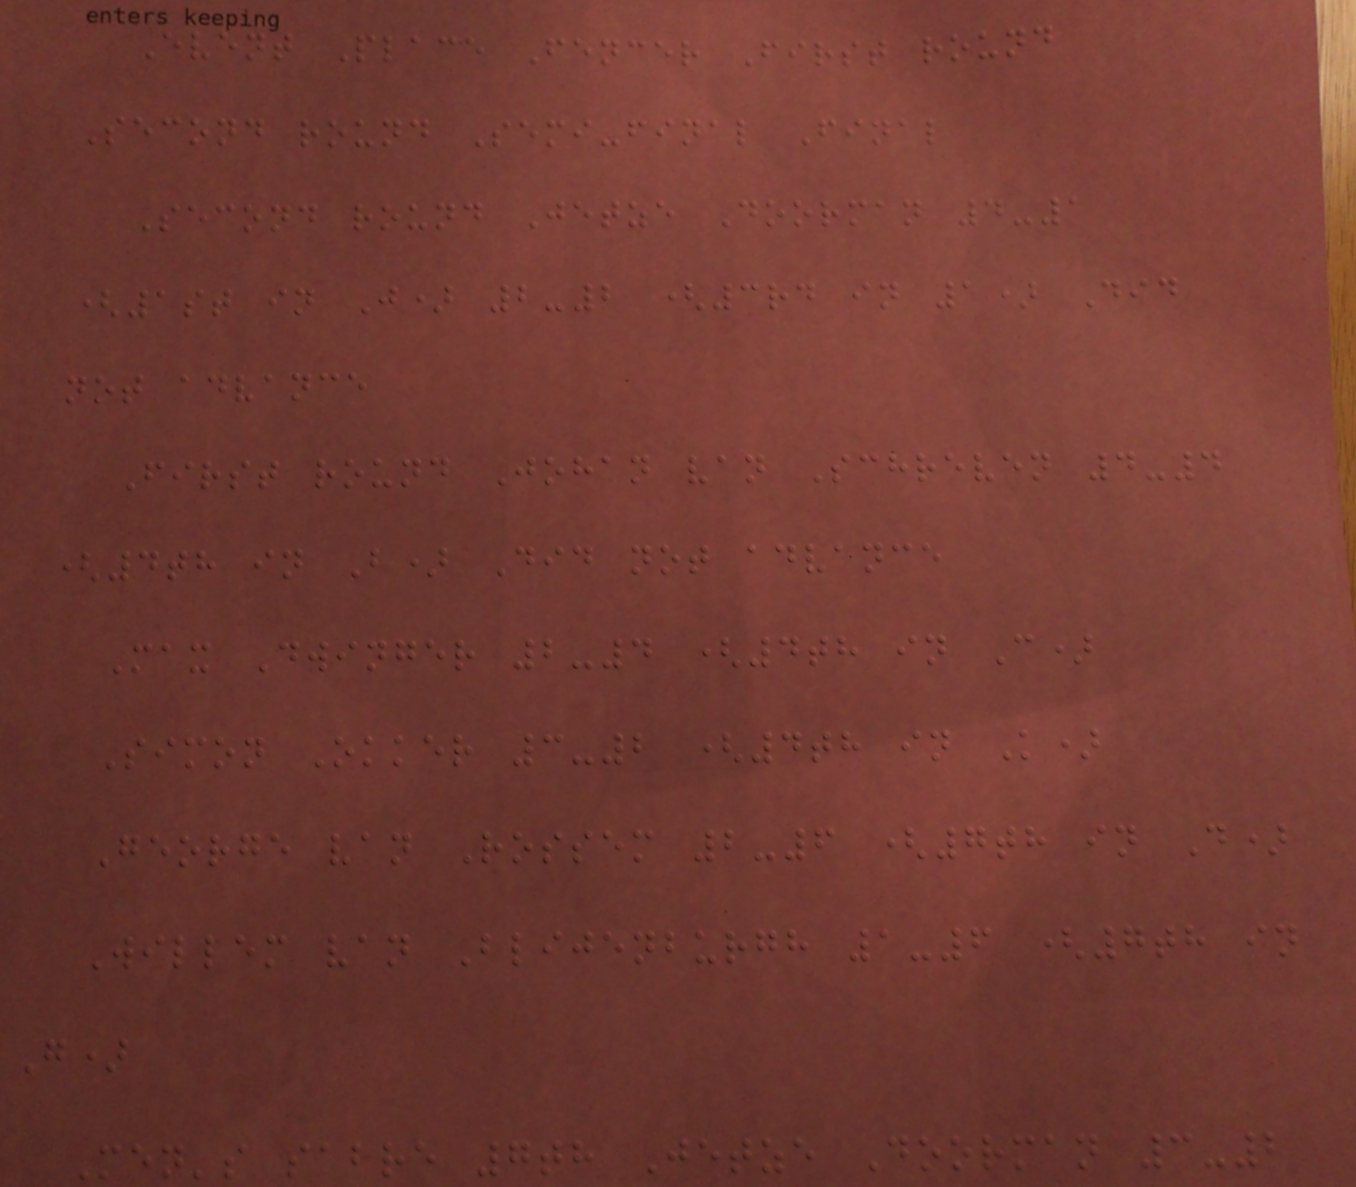Event Place Fencer First round
Second round Semi-final Final
Second round Jetze Doorman 4-1
(1st in J) 2-2 (3rd in 1) Did
not advance
First round Johan van Schreven 4-4
(4th in B) Did not advance
Max Dwinger 2-4 (4th in C)
Simon Okker 3-2 (4th in K)
George van Rossem 2-6 (7th in D)
Willem van Blijenburgh 1-6 (7th in
G)
Men's sabre 7th Jetze Doorman 3-2
